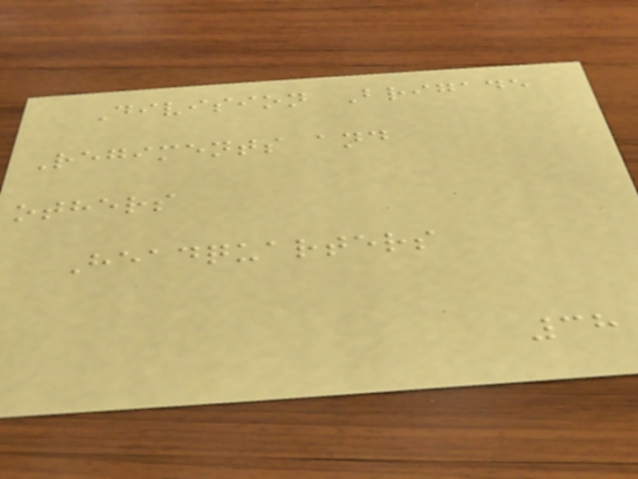Division Brigade
Regiments and
others
Headquarters
38
